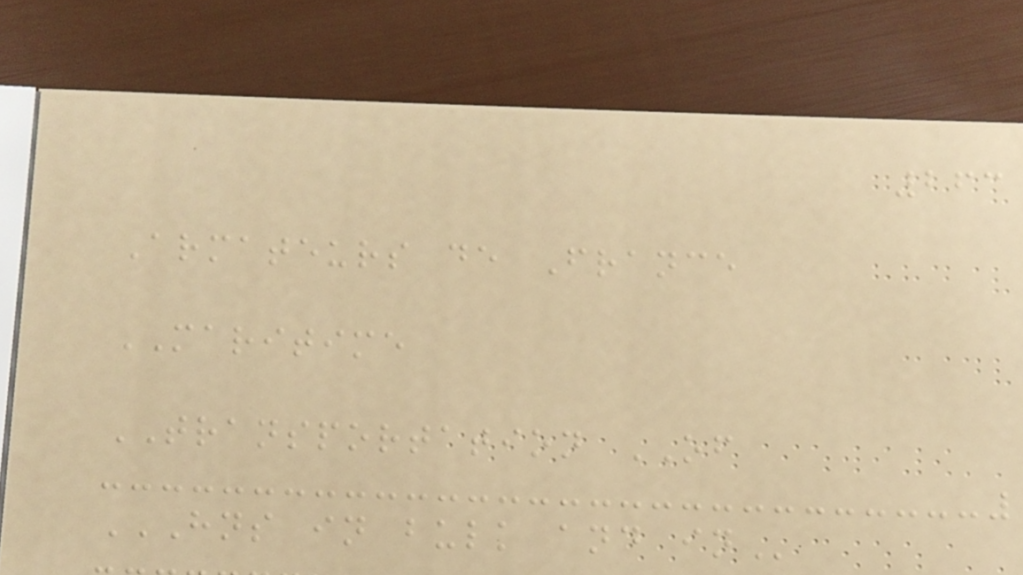263
Armateurs de France
MARITIME
TRANSPORTATION OF
HNS IN BULK AND IN
